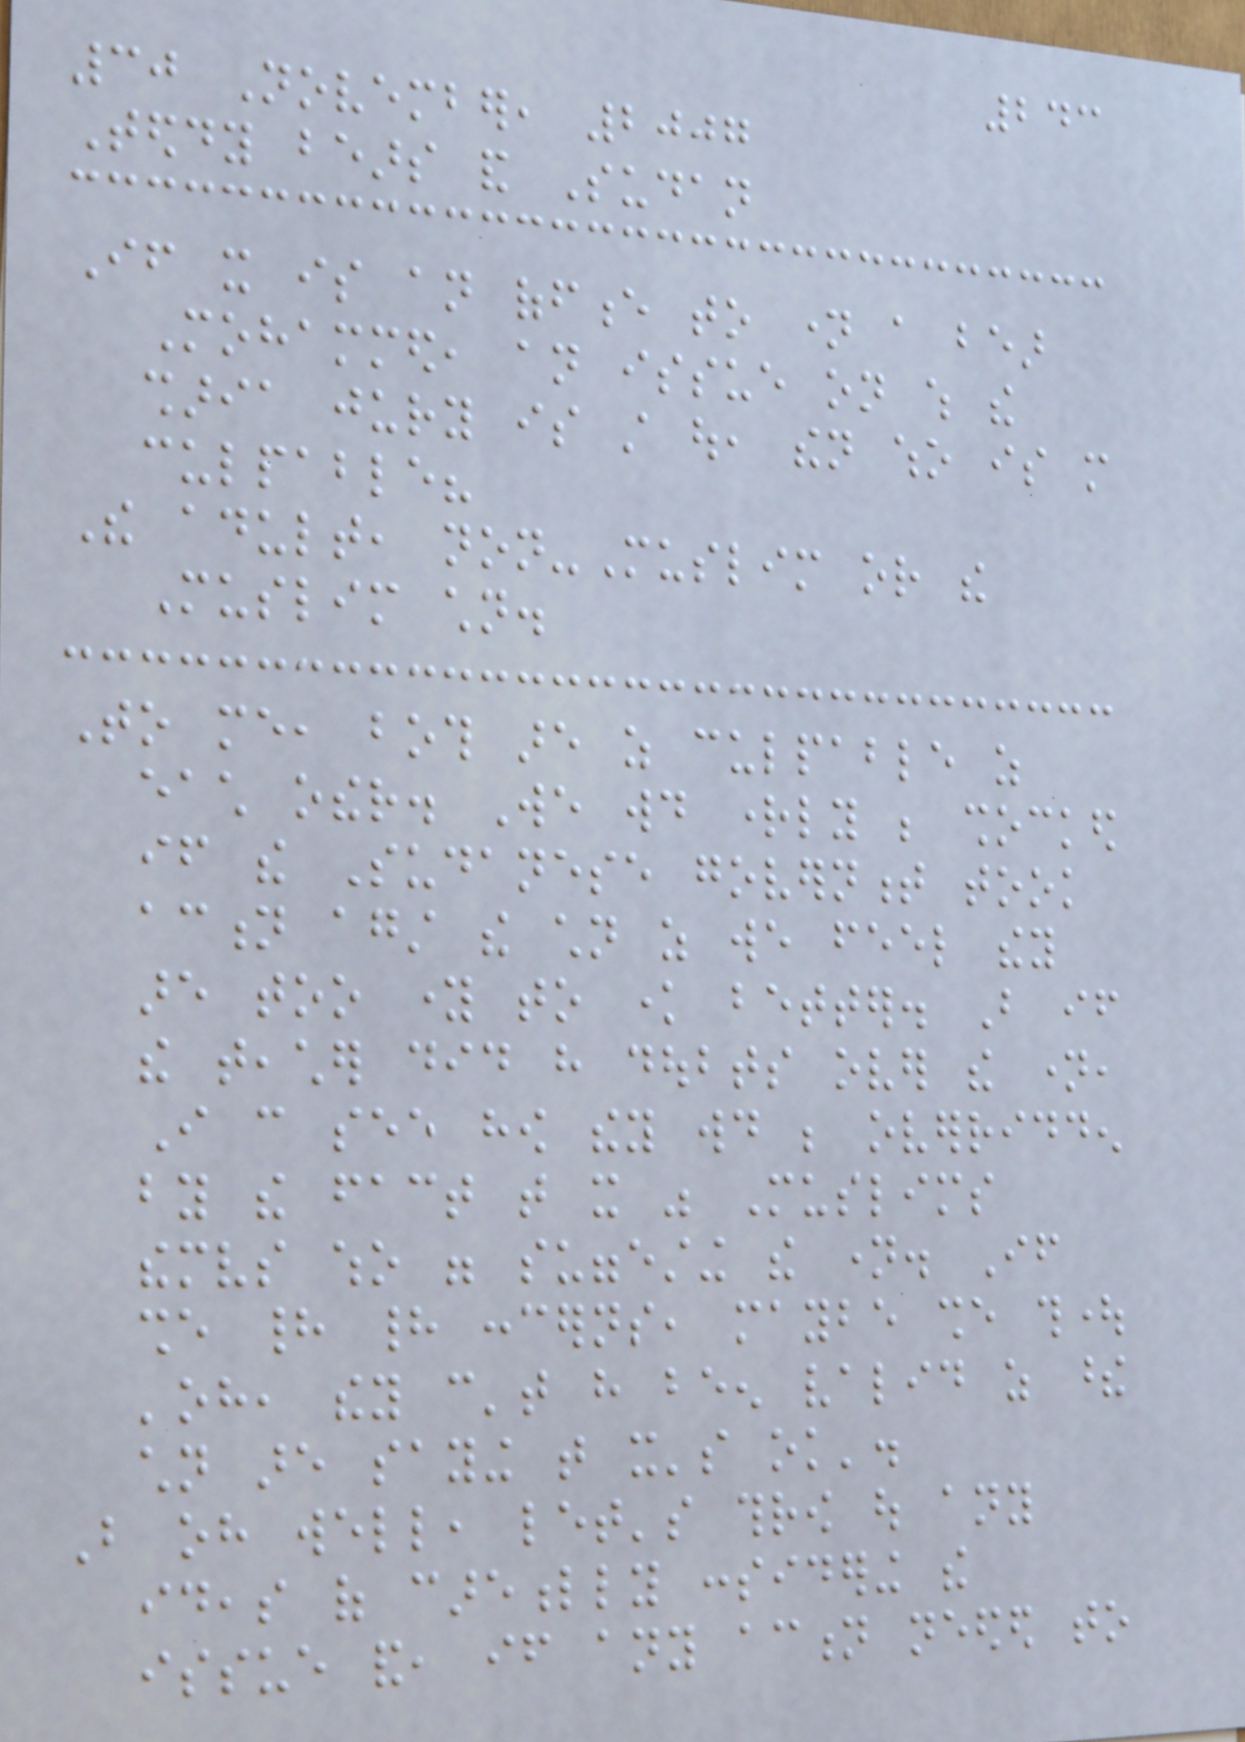243
30 November, 2007
Teddy bears and Sudan
If it is an offence to name a bear
Mohammed, an issue on which the
sharia jury is still out, then who is more
culpable?
The adult, non-Muslim or the
Muslim children.
To me, both are as culpable as
each other. We would rightly be shocked
if the Sudanese government took
action against the children as we feel they
are too young to know better. But if
the teacher did have doubts over the name,
I can see how they would be overridden
by the fact that it was Muslims
themselves who were suggesting the name. If
she had had concerns, maybe she thought
'oh, they can't have been valid as these
children are saying that it's ok'.
But oh well, let's throw out any
ideas of carefully considering the
issue and, if any action needed to
